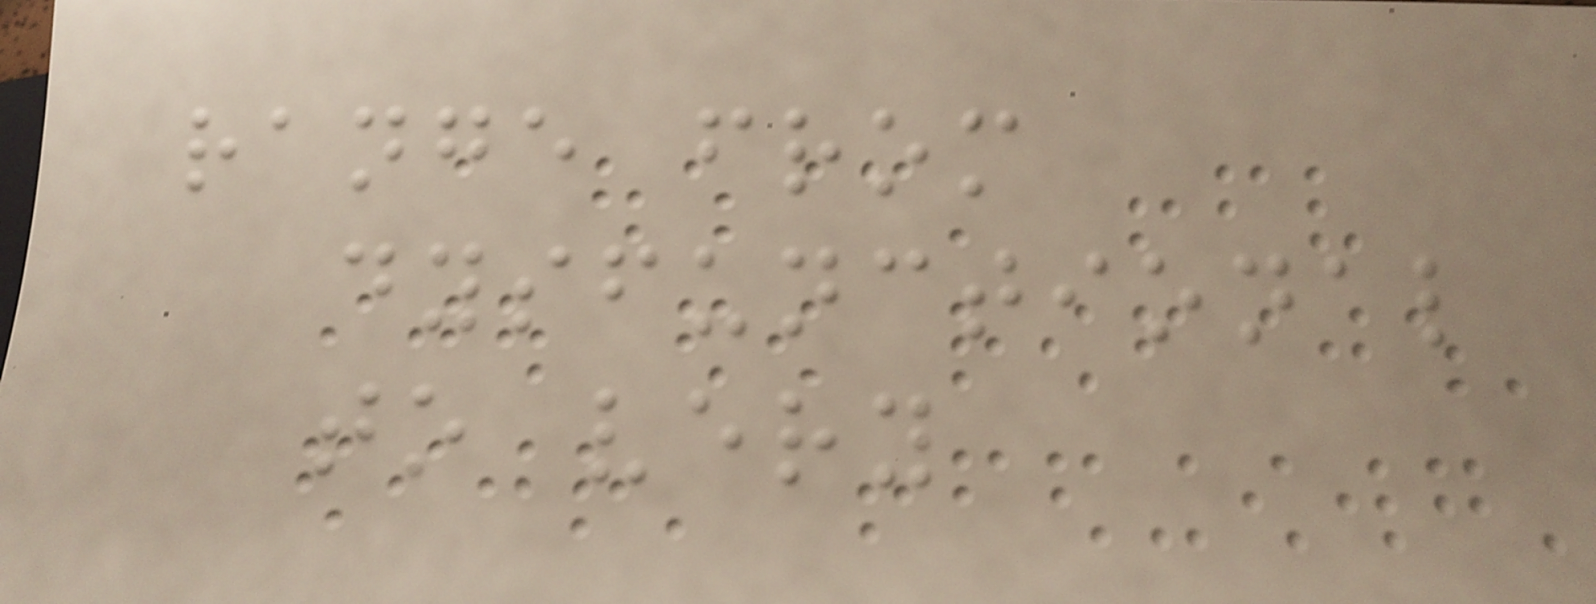range from
dysfunctional
to very
